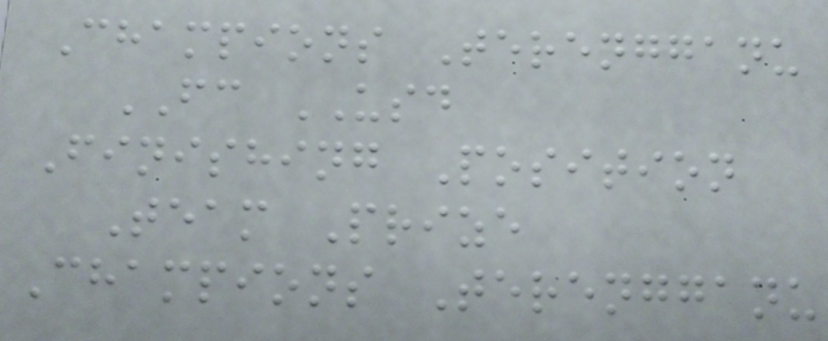Champions Terengganu
FC USD
Finishing Position
Team Prize
Champions Terengganu
